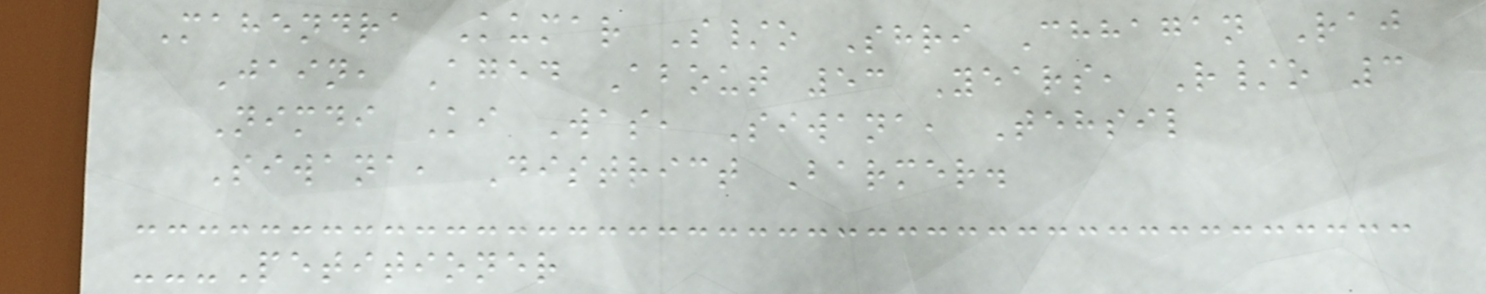Mahendra Kumar S/o Shri Chhagan Raj
Jain, Aged About 53 Years, R/o 3
Nimdi Ki Was, Siwana, Tehsil
Siwana, District Barmer.
---Petitioner
